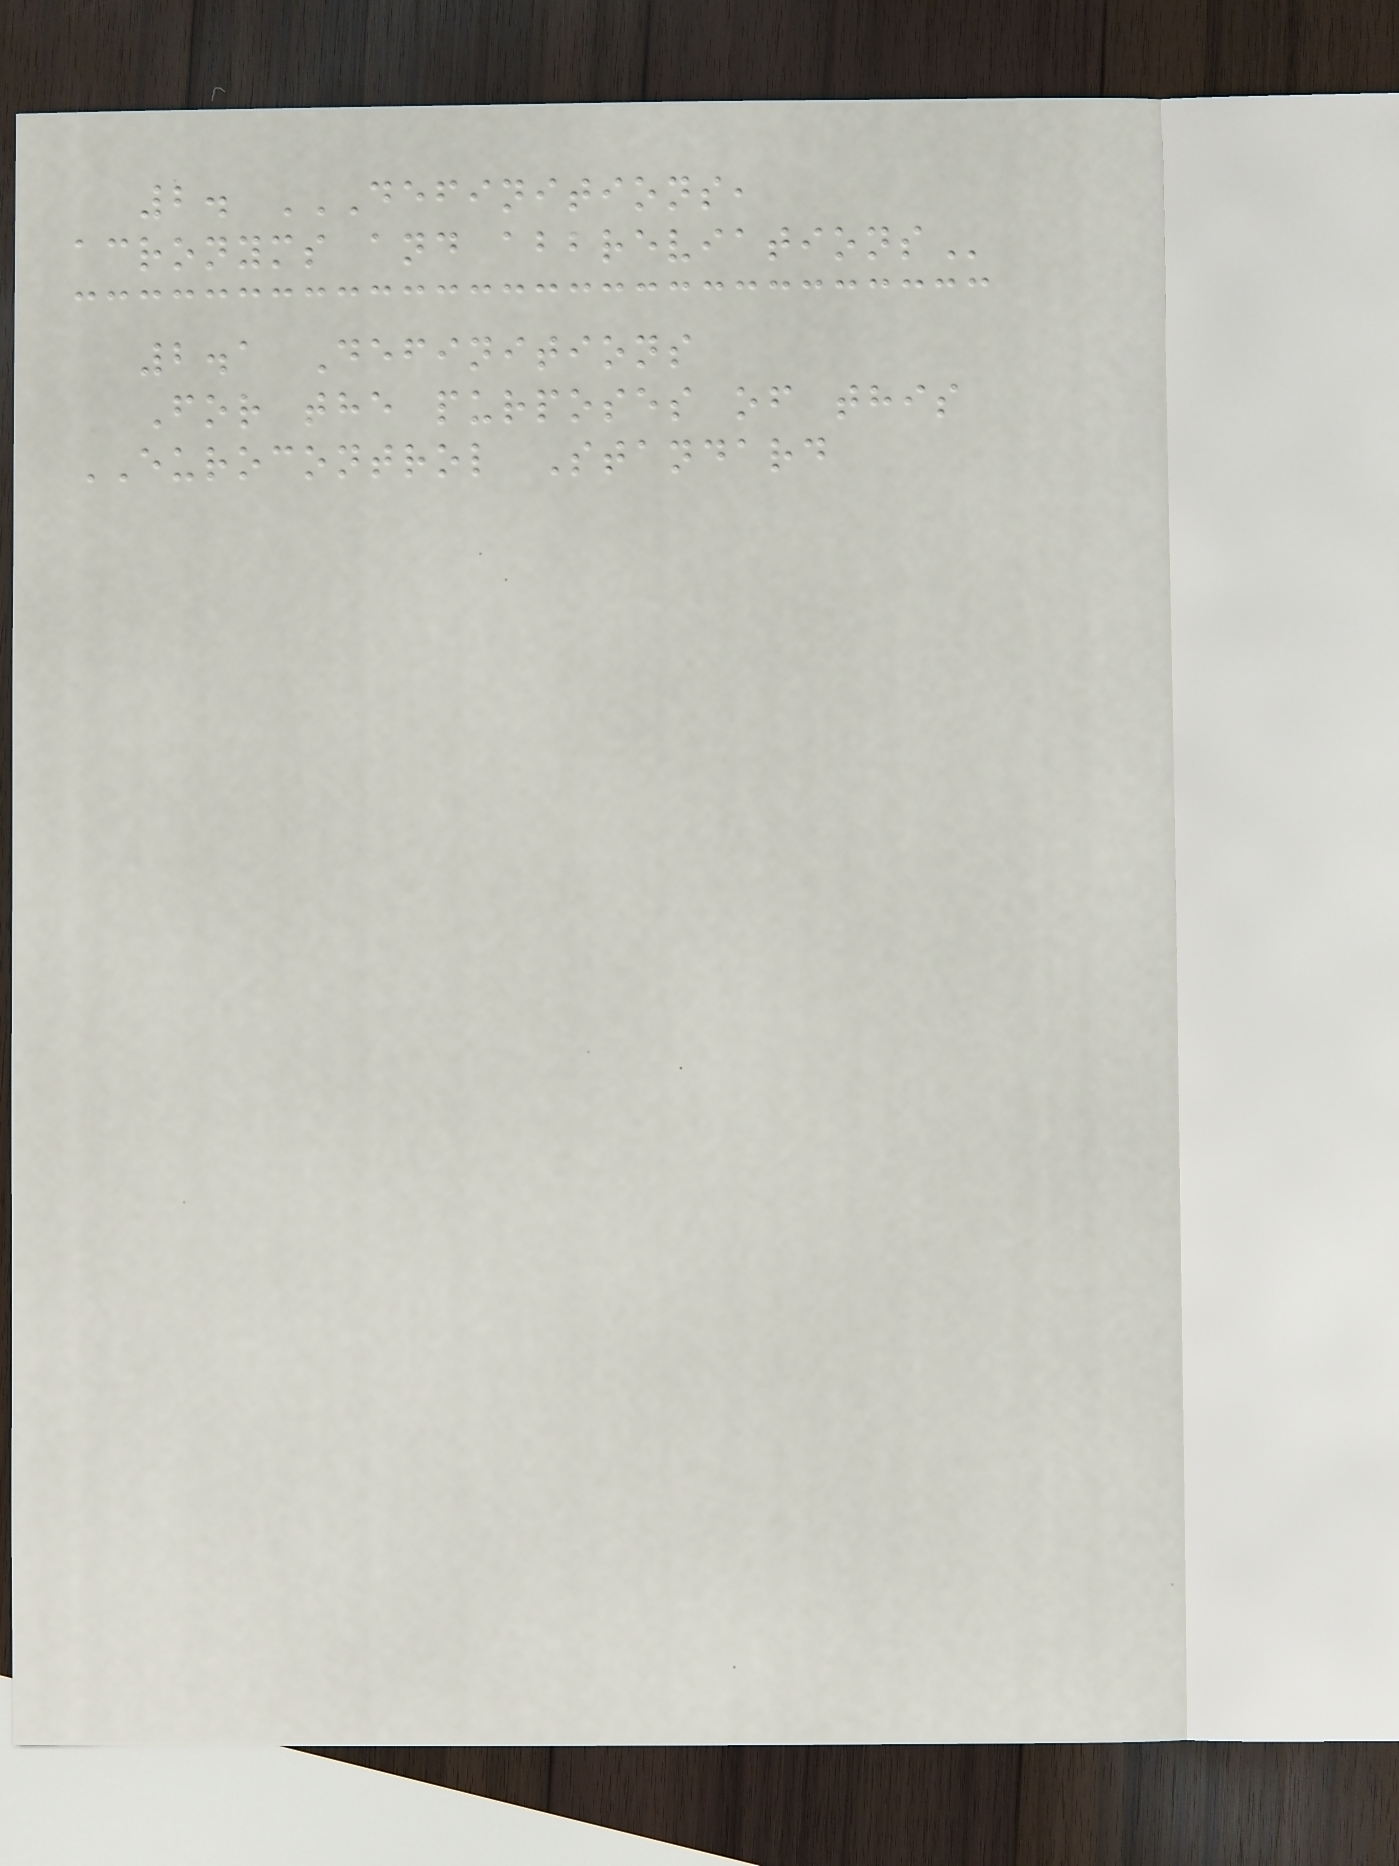2. DEFINITIONS,
ACRONYMS AND ABBREVIATIONS
2.1 Definitions
For the purposes of this
EUROCONTROL Standard
